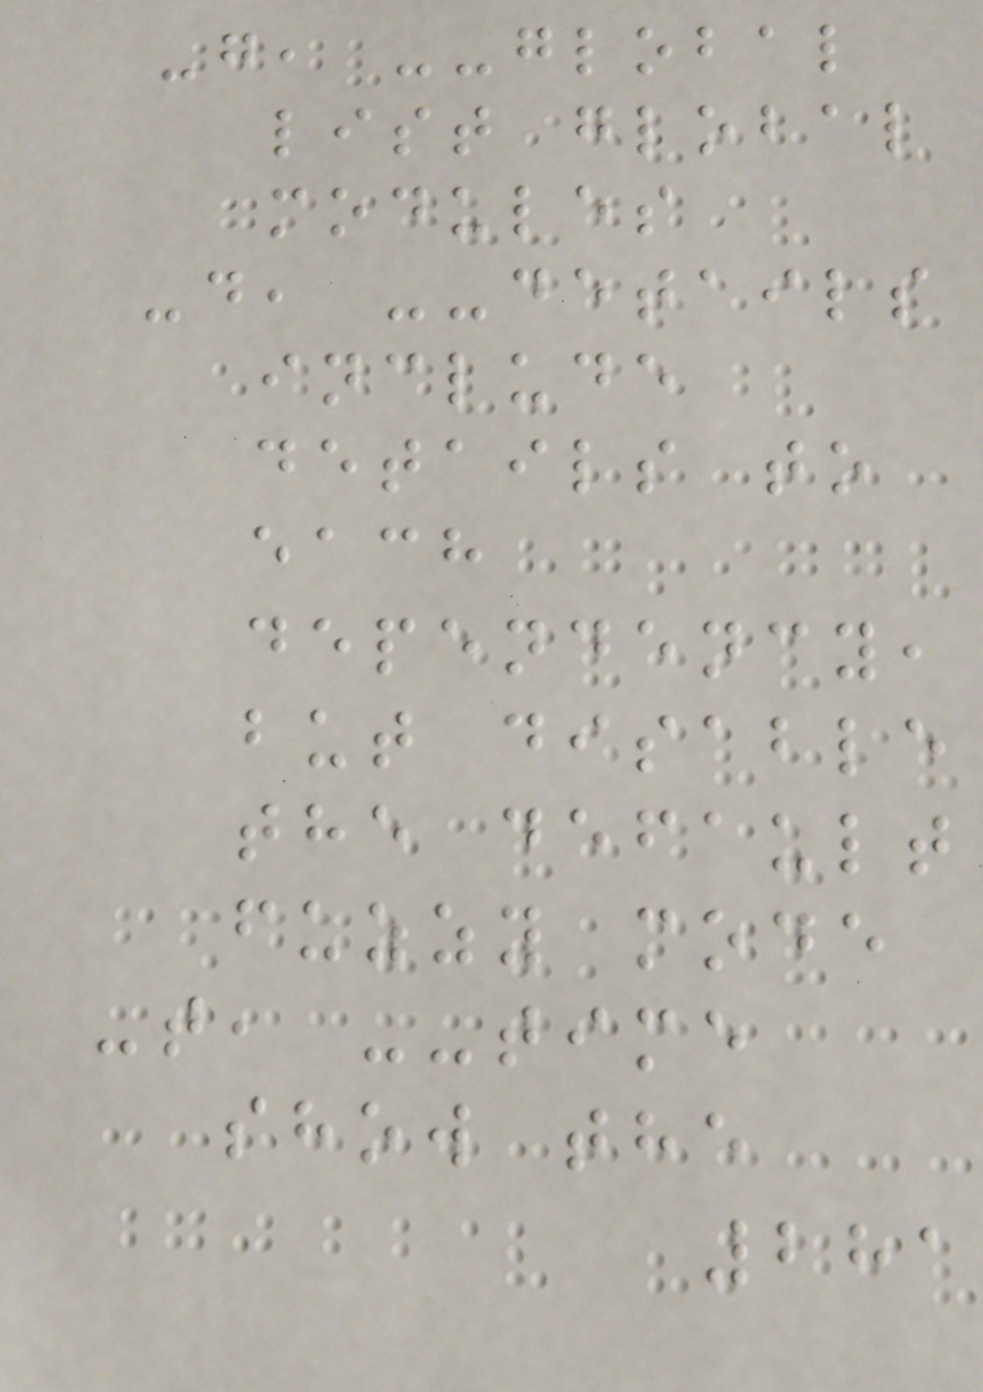-g, --global
list global
modules
-d, --details
include
details to
each
dependency,
but disable
the default
fuzzy mode
-t, --time
show the
281
